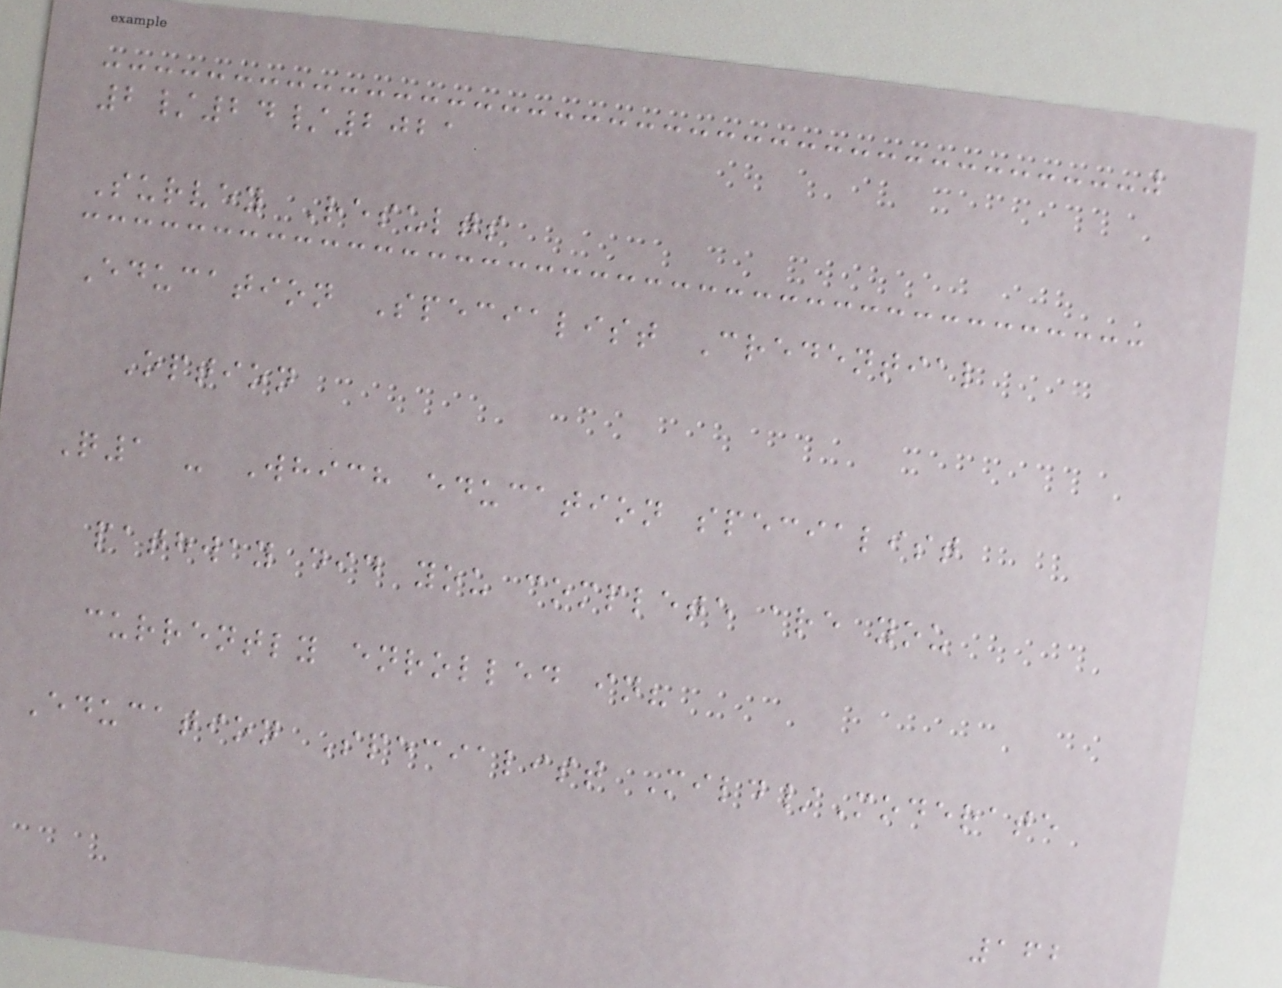2/24/2021
Survey Results
Education Specialist Credential
Option
Q1 - Which education specialist
pathway did you complete are you
currently enrolled in?
Education Specialist Mild/Moderate
162
